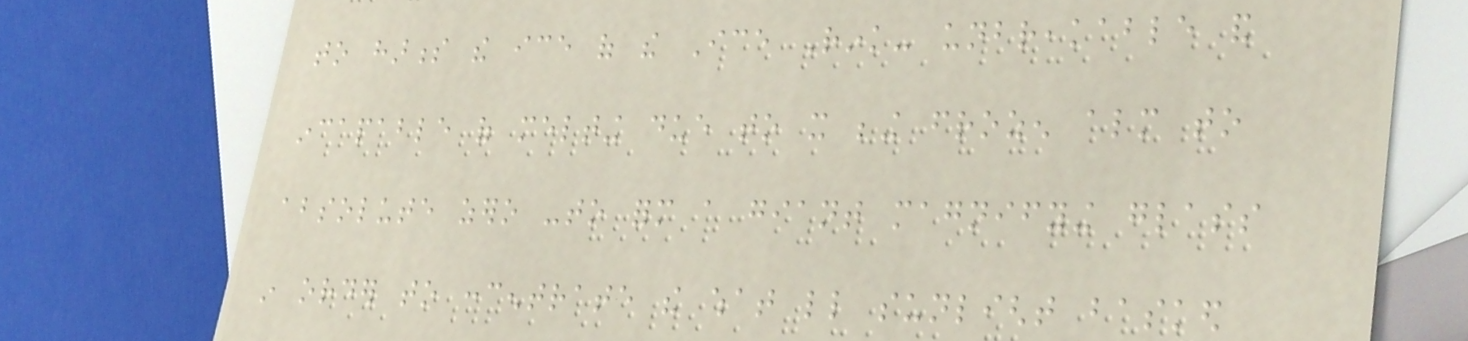to harness the ice of the Ice Rink- unbreakable and
incapable of melting due to it being frozen almost to
absolute zero -to form a giant magnifying glass
in order to concentrate the what little sunlight basked
